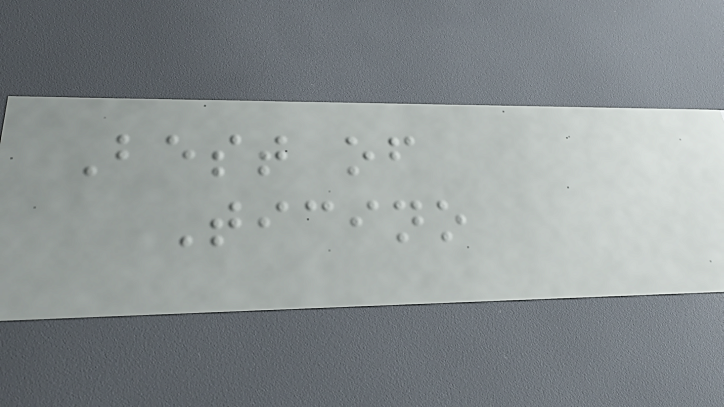Best of
Ticino
